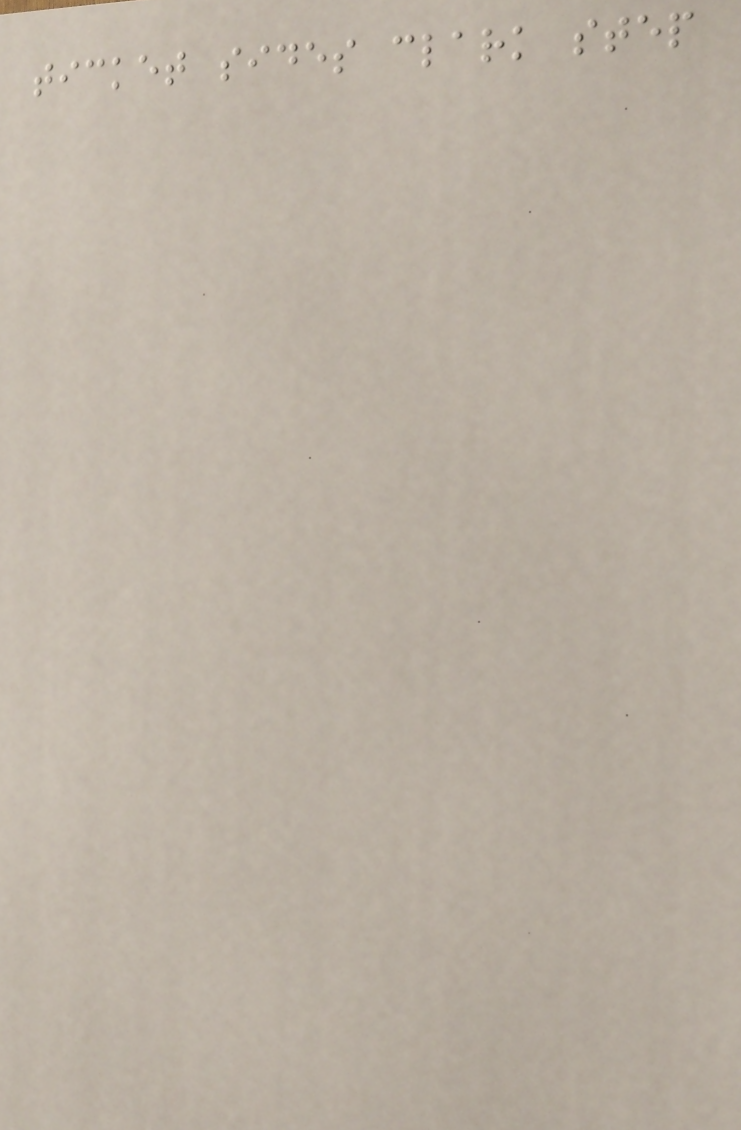ticket sides clark step
